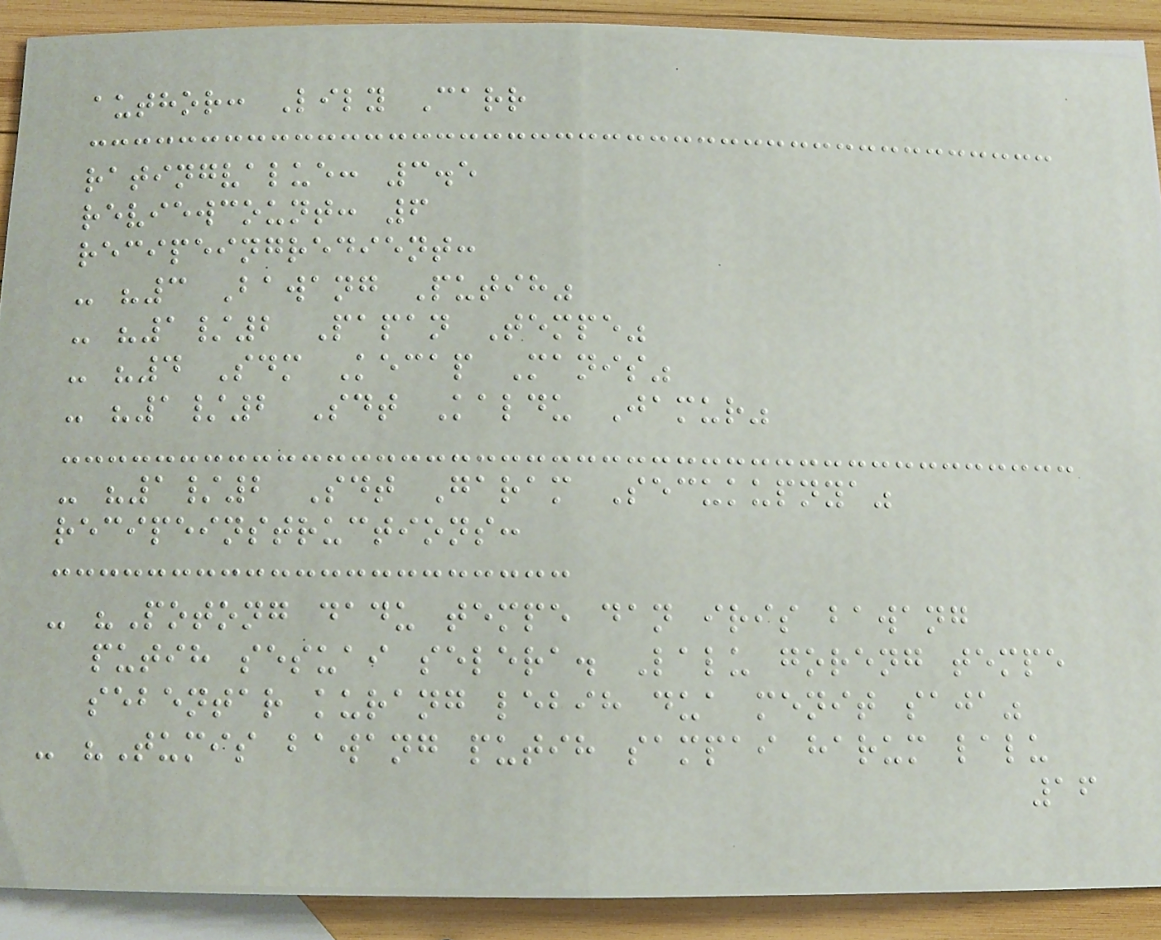author: Lily Carr
ratingvalue: 3.5
reviewcount: 6
recipeingredient:
- "3 Bawang Putih"
- "1/2 Papan Tempe"
- "4 Sdm Kecap Manis"
- "1/2 Sdt Kaldu Jamur"
- "1/2 Sdt Garam Secukupnya"
recipeinstructions:
- "Potong dadu tempe dan iris bawang
putih sesuai selera. Lalu goreng tempe
sebentar kurang lebih dua menit saja"
- "Tumis bawang putih sampai harum lalu
16
